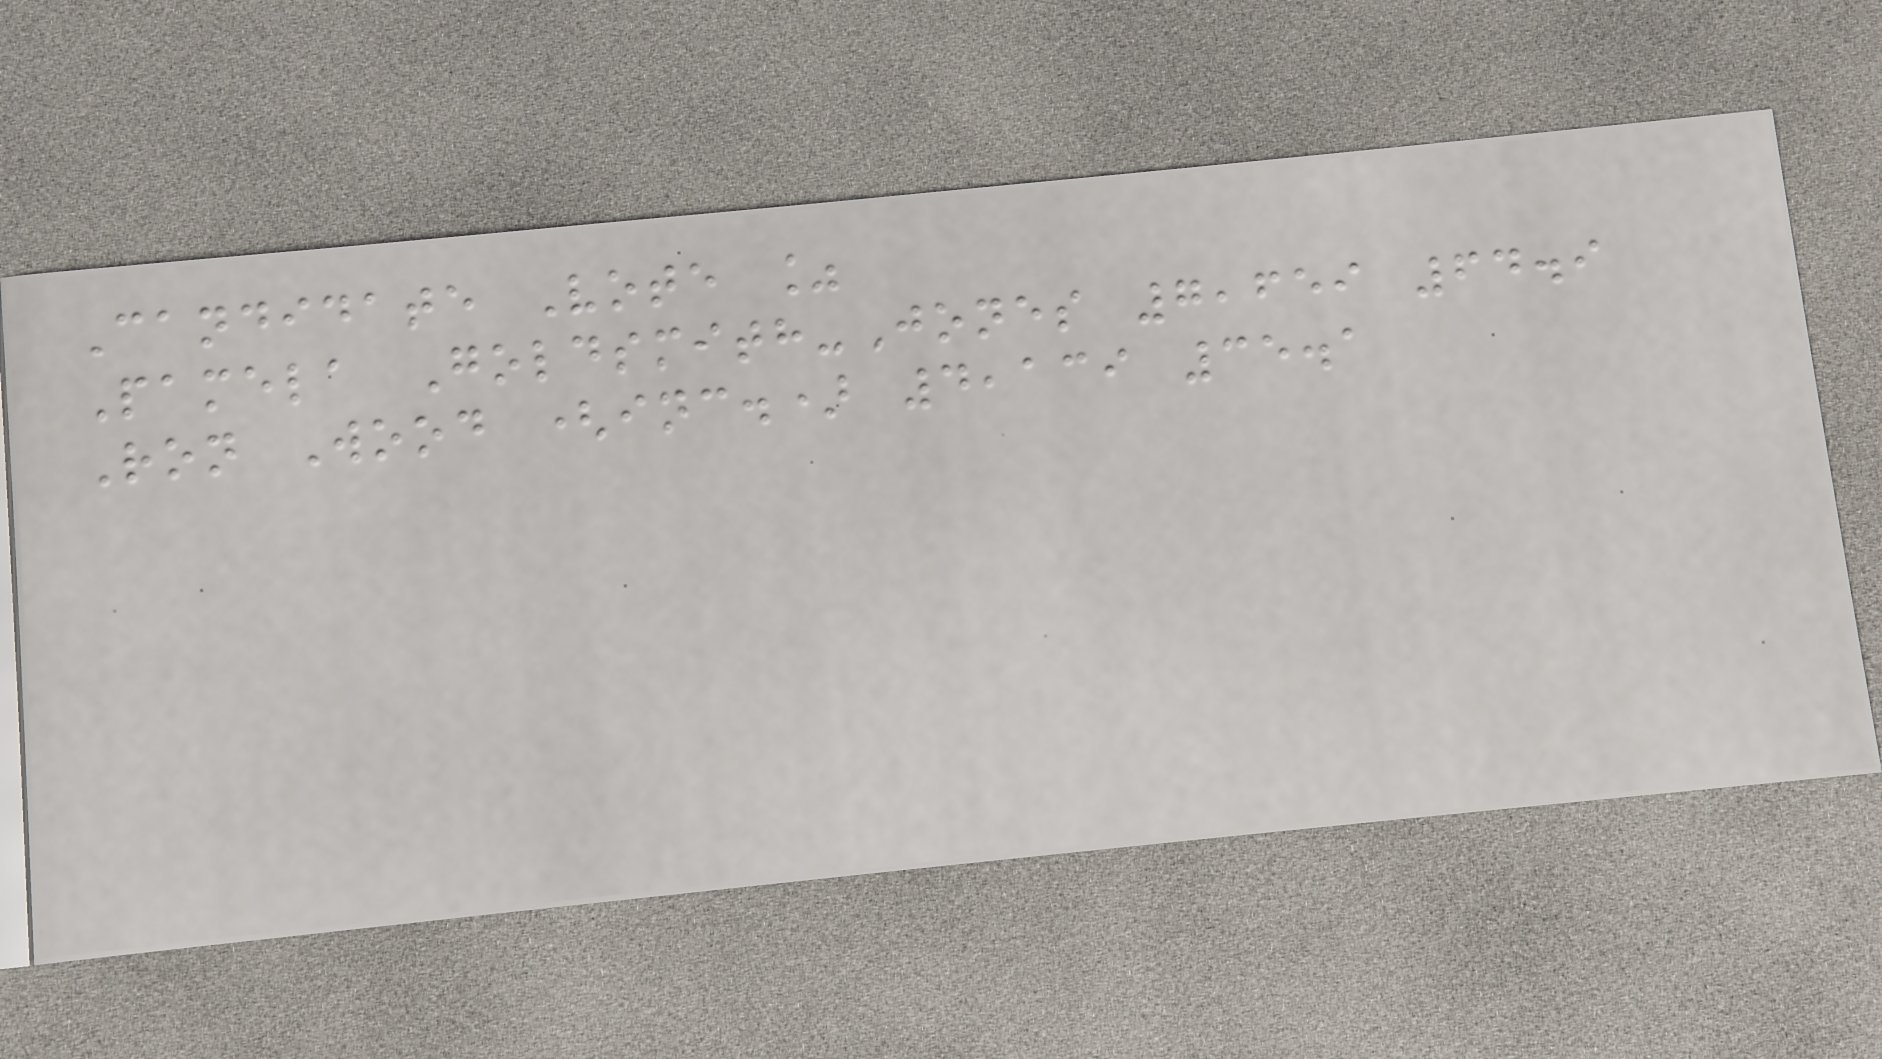Candidate Vote %
Pamela Goldsmith-Jones 7,659 64.9
Ron Wood (inc.) 4,139 35.1
